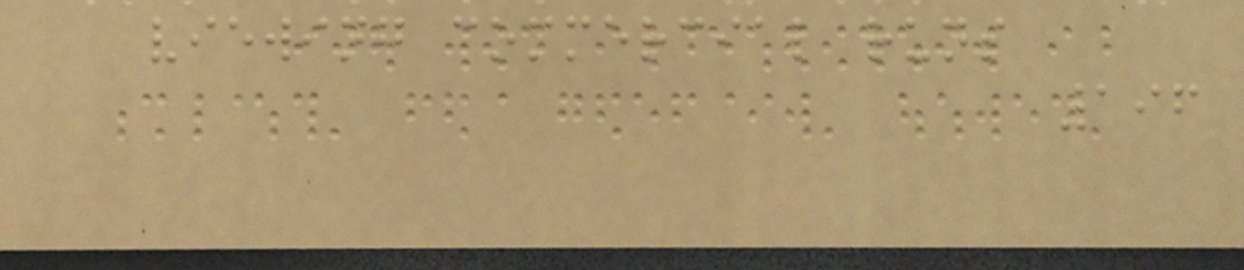viewing commercial runs
196
